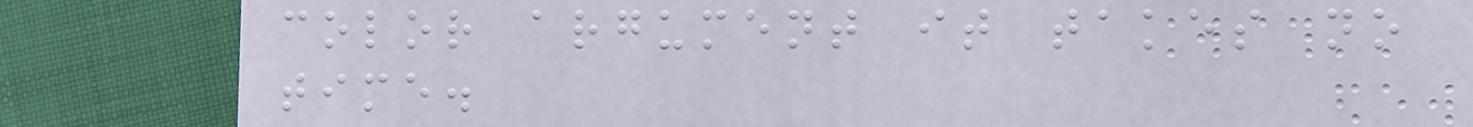color argument it takes no
time.
